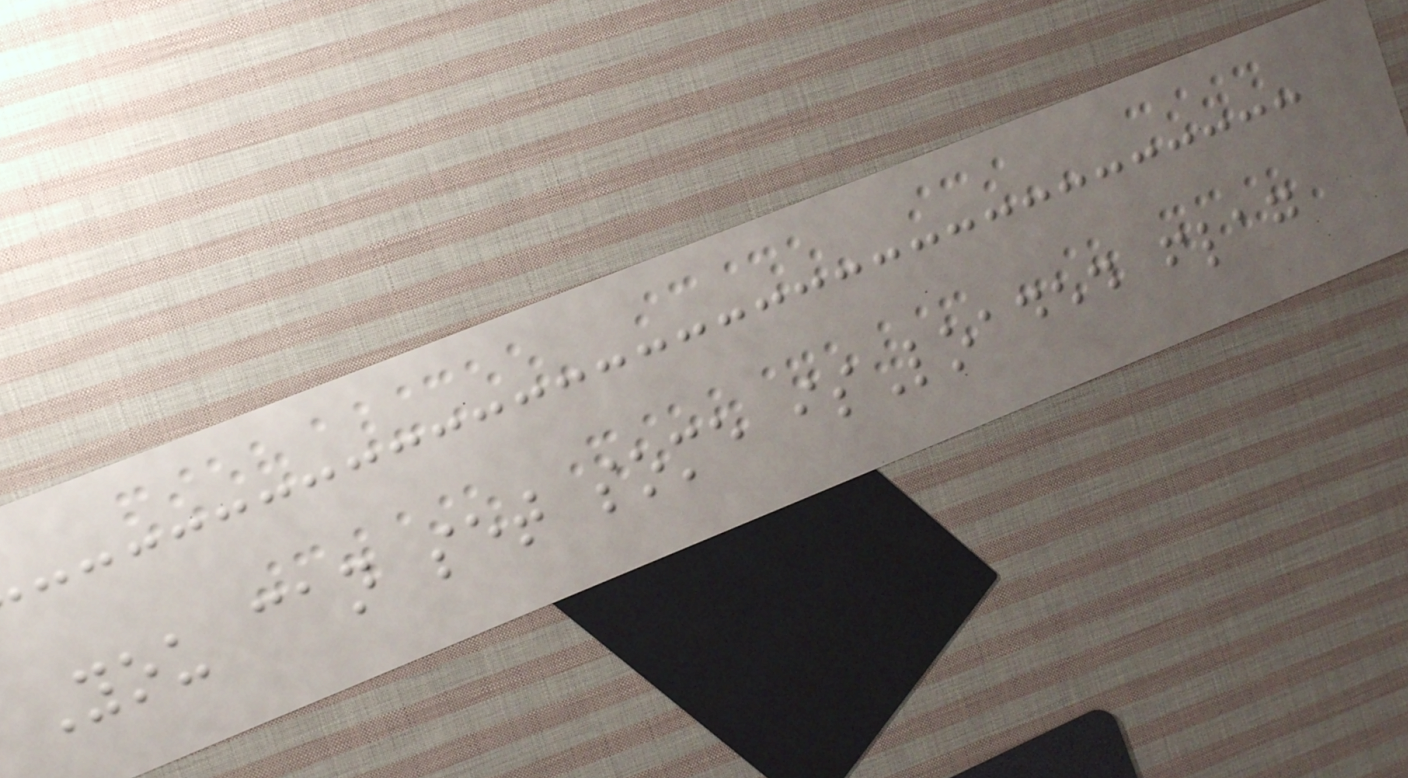You can set some isLoaded flag
